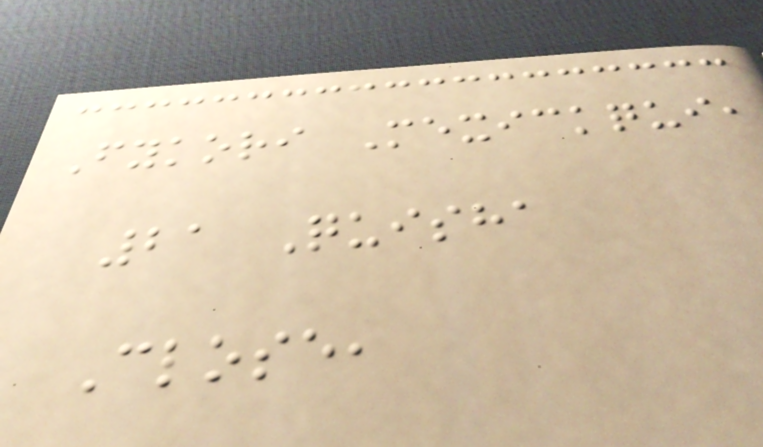Fykori Mexickqui,
21 Quisha
Close,
